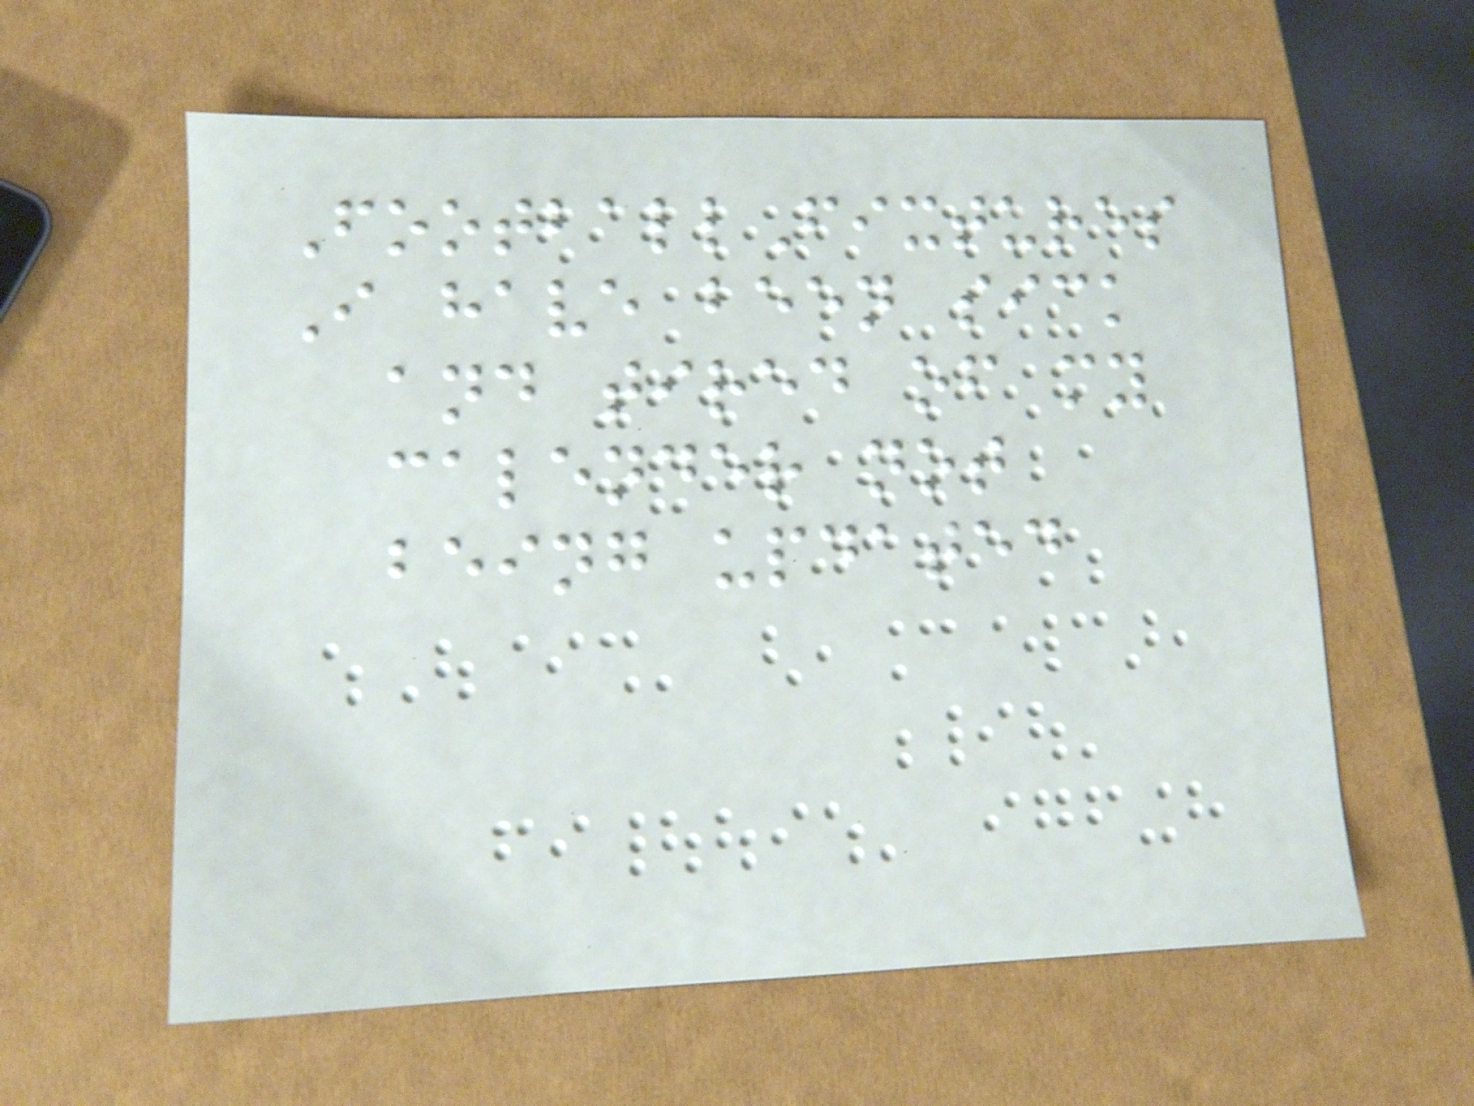FootballFixtures
I have been sick
and tired of my
calender not
being updated
